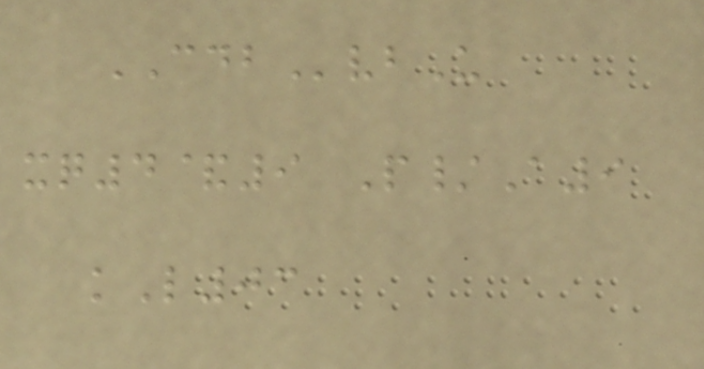CDBvbU
xq4&9 P/A9
kL03
